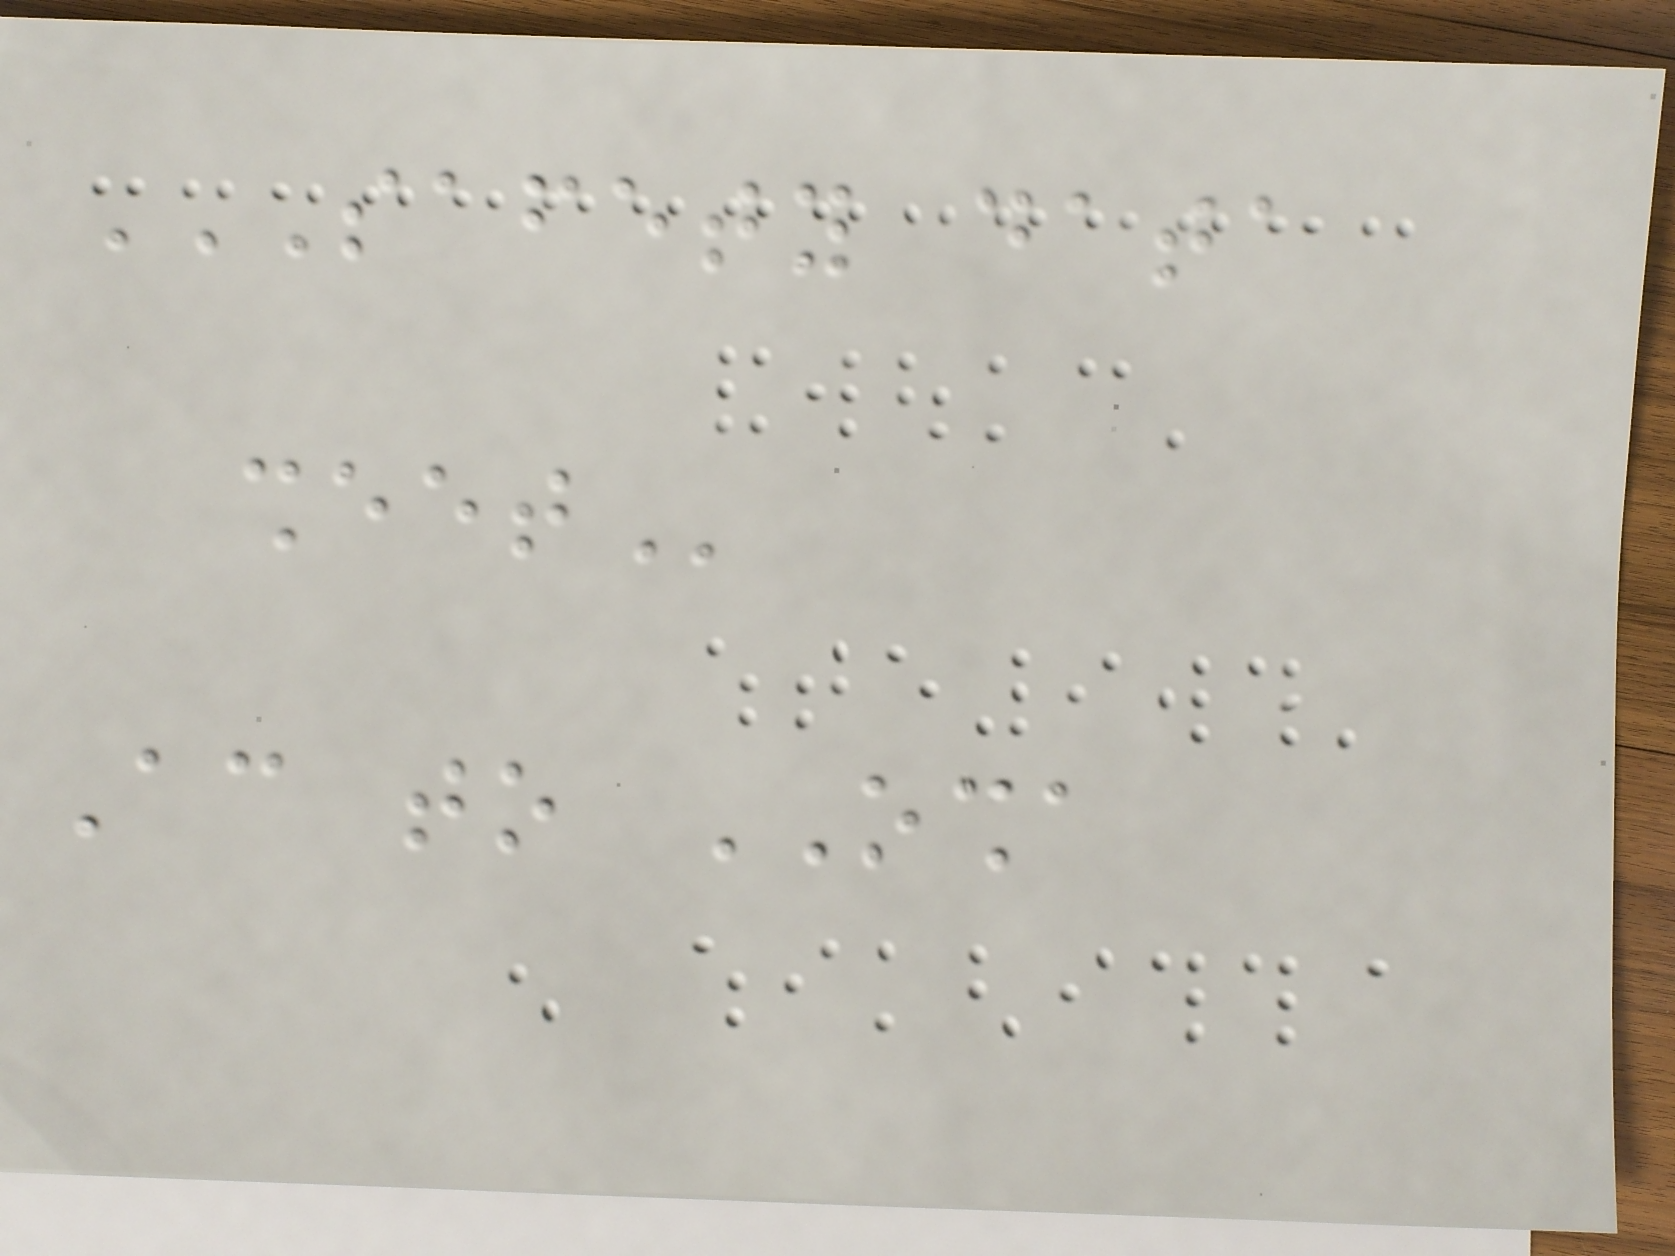SAFETY DATA
SHEET
According to OSHA
